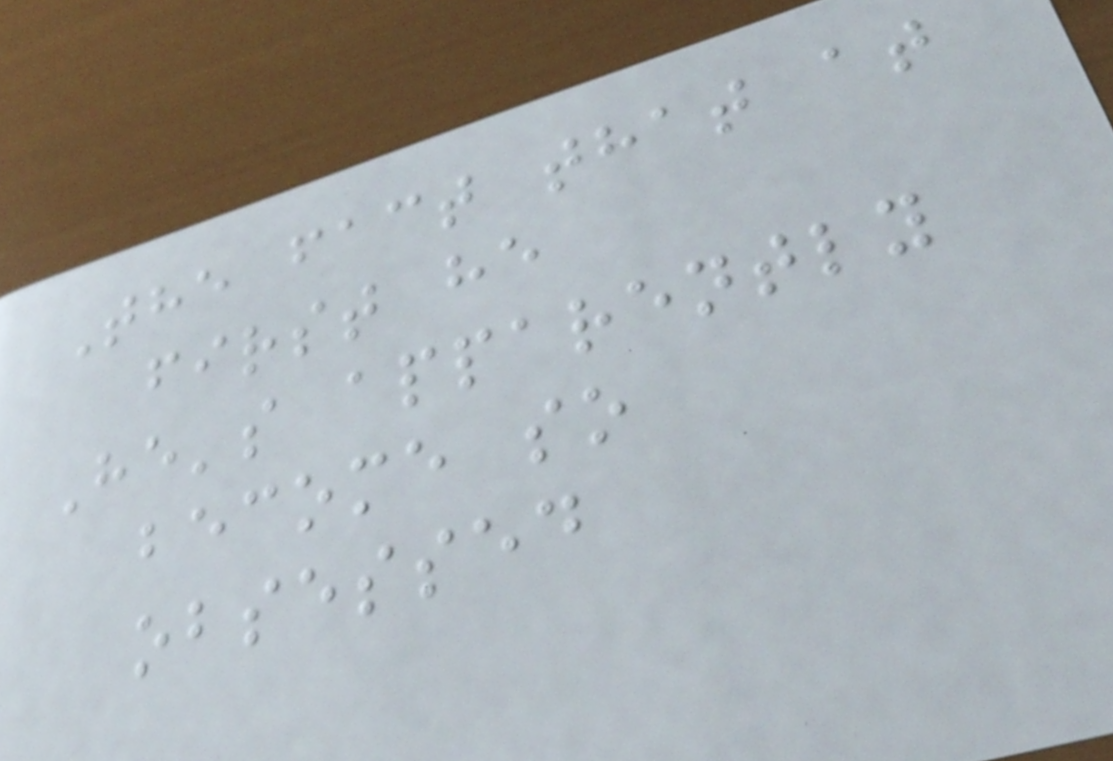The fact that at
first he
He's apparently
become so
obsessed
